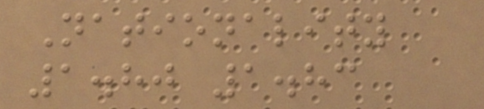Nationality
1.80 1.83
